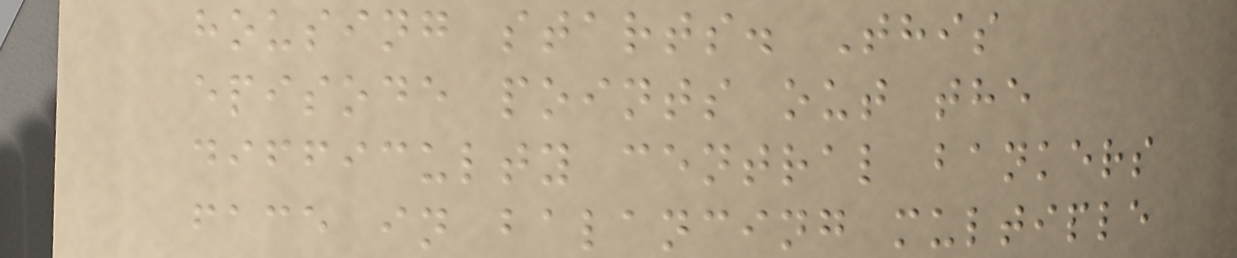housing starts. This
episode points out the
difficulty central bankers
face in balancing multiple
